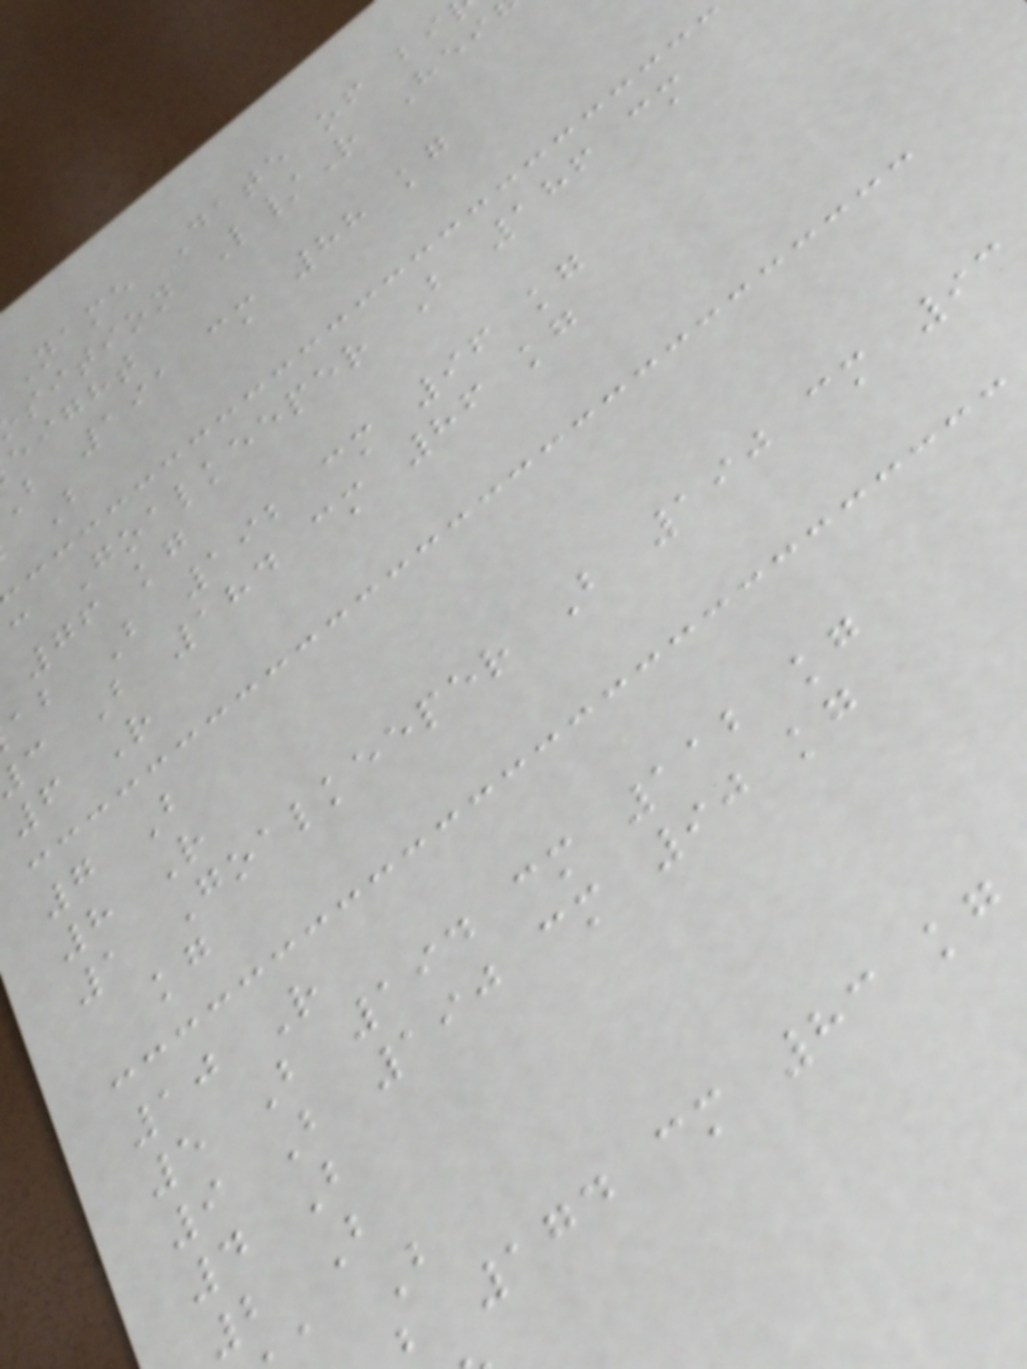Name Date of bi
sition L/R Hei
eight
b 191 cm 88 kg
c Goalkeeper B 186 cm
76 kg
ab B 192 cm 96 kg
c B 184 cm 86 kg
6 R
7 B
8 R
1 Goalkeeper B 190 cm 93
kg
10 R
5 B 194 cm 112 kg
9 B 190 cm 90 kg
4 B
2 B
a B
b 174 cm 83 kg
